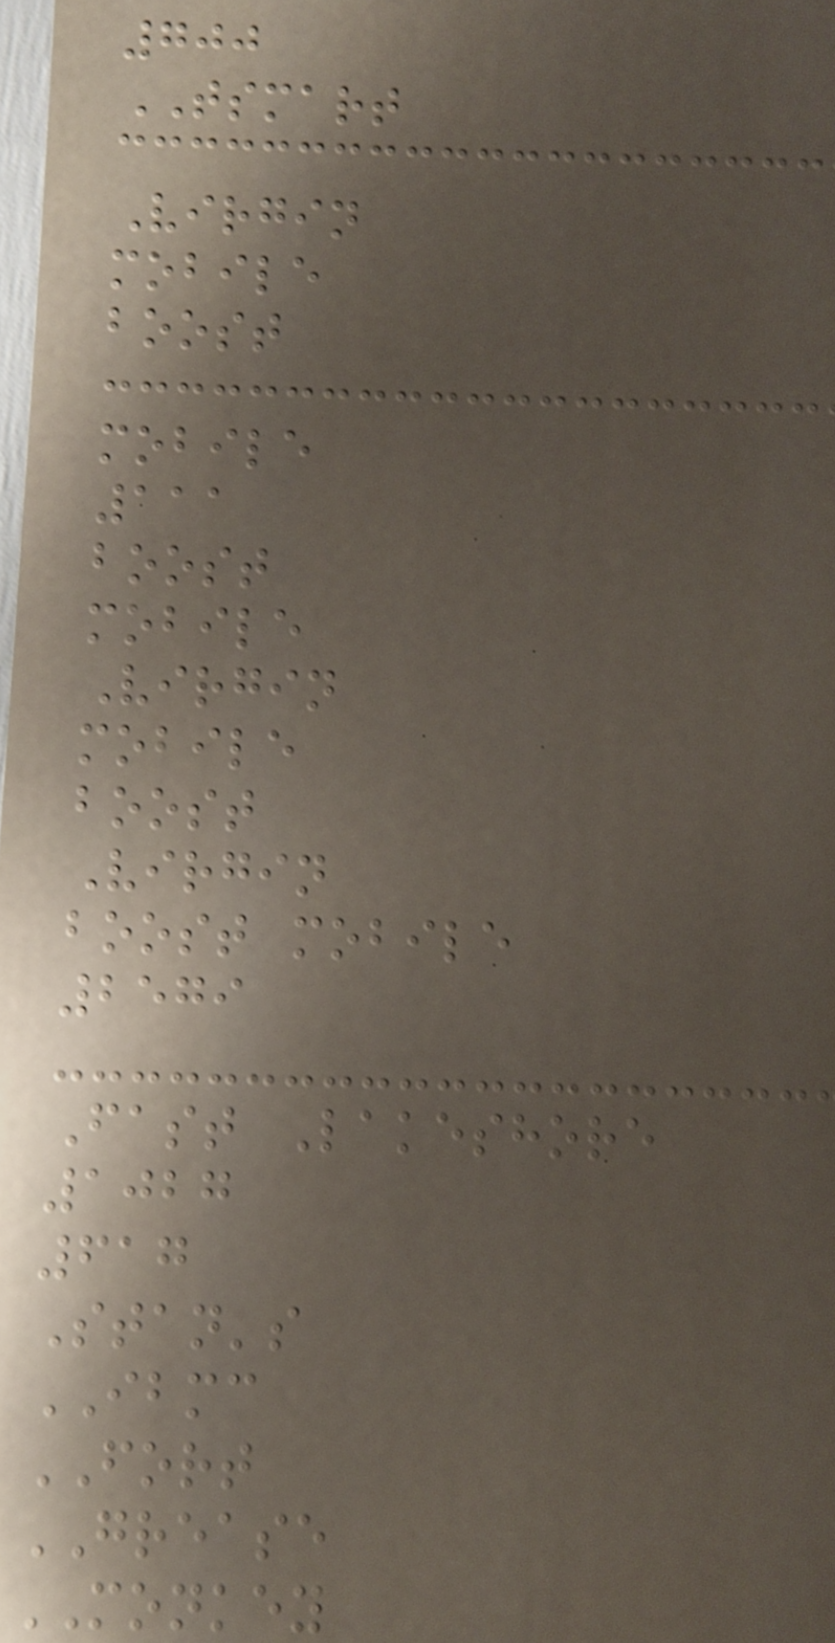700
TSMART
Virgin
mobile
boost
mobile
111
boost
mobile
Virgin
mobile
boost
Virgin
boost mobile
2579
Fast Lakeshore
1027
617
Stan's
IBMC
FORT
GREASE
MONKEY
